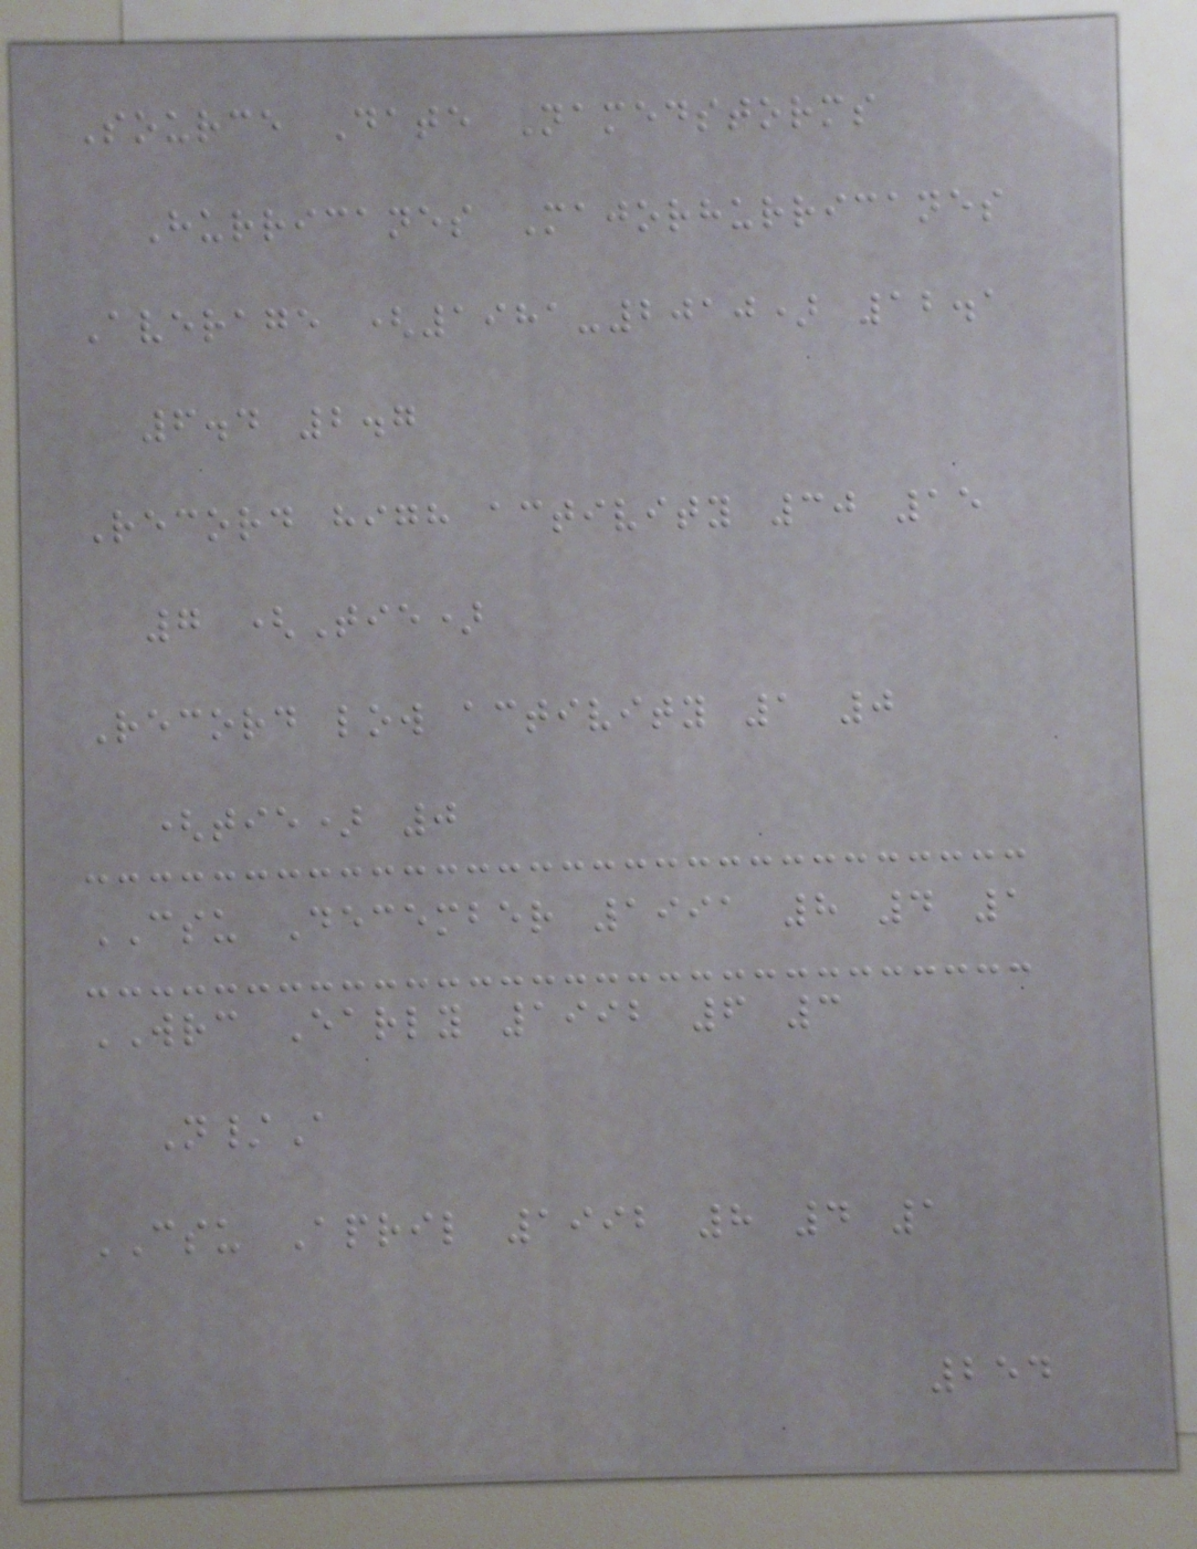Source Date Namedstorms
Hurricanes Majorhurricanes
Average (1981-2010) 12.1
6.4 2.7
Record high activity 30 15
7 (Tie)
Record low activity 1 0
(tie) 0
CSU December 1991 8 4 1
WRC Early 1992 6 3
N/A
CSU April 1992 8 4 1
254
